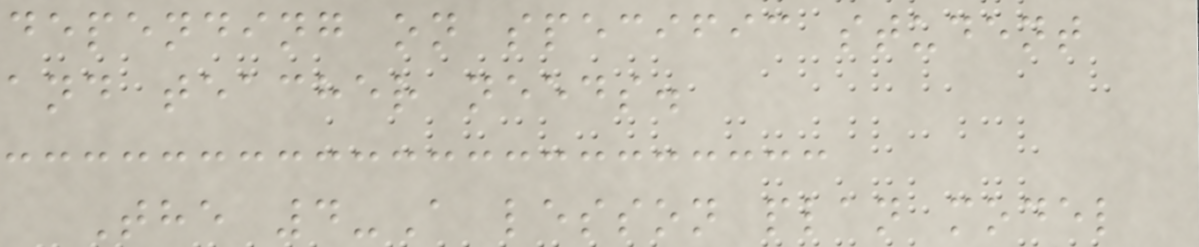depending on specific student
and teacher needs.
The 4-A lesson plan model
